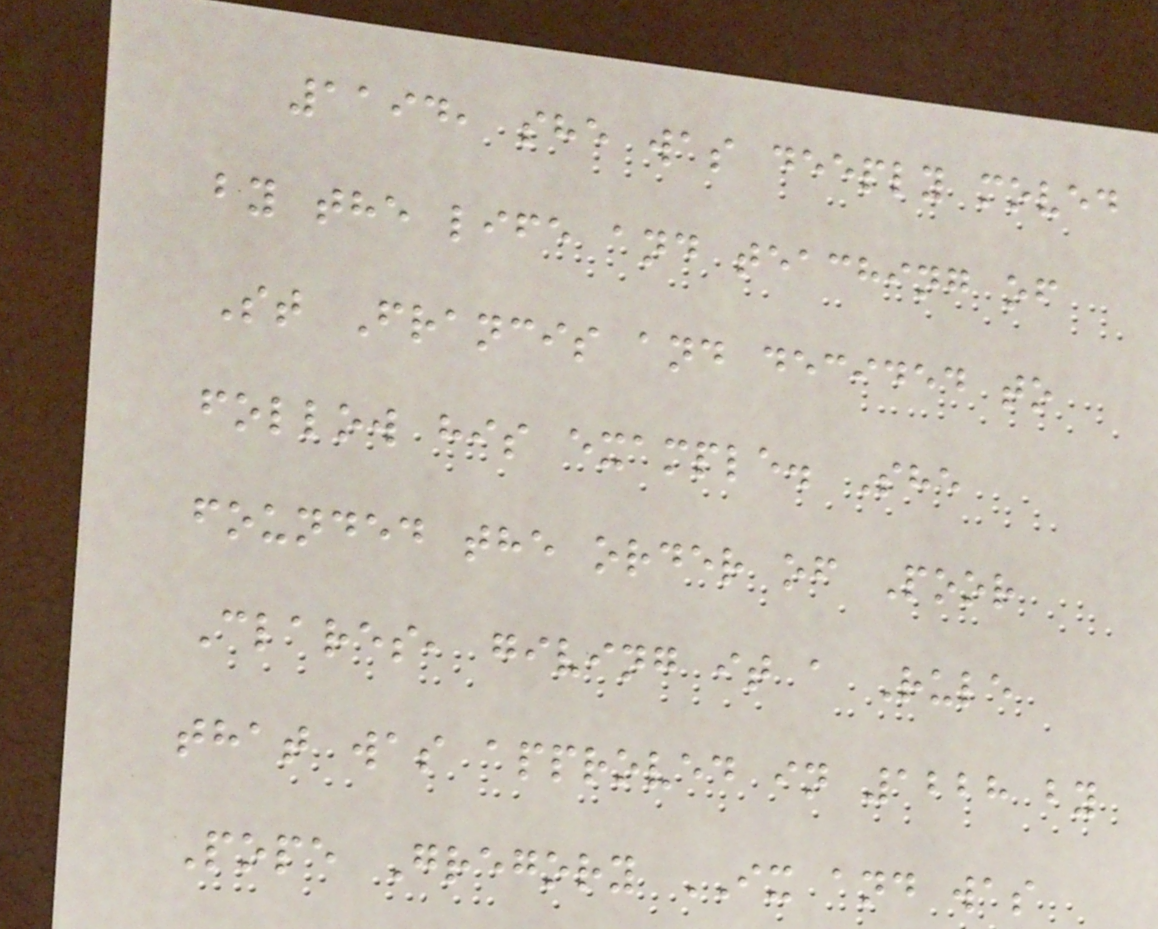1194, she was deeply moved
by the life and teaching of
St Francis and decided to
follow his example. She
founded the order of Poor
Clares, giving it a Rule
that was approved in 1228 by
Pope Gregory IX and was
